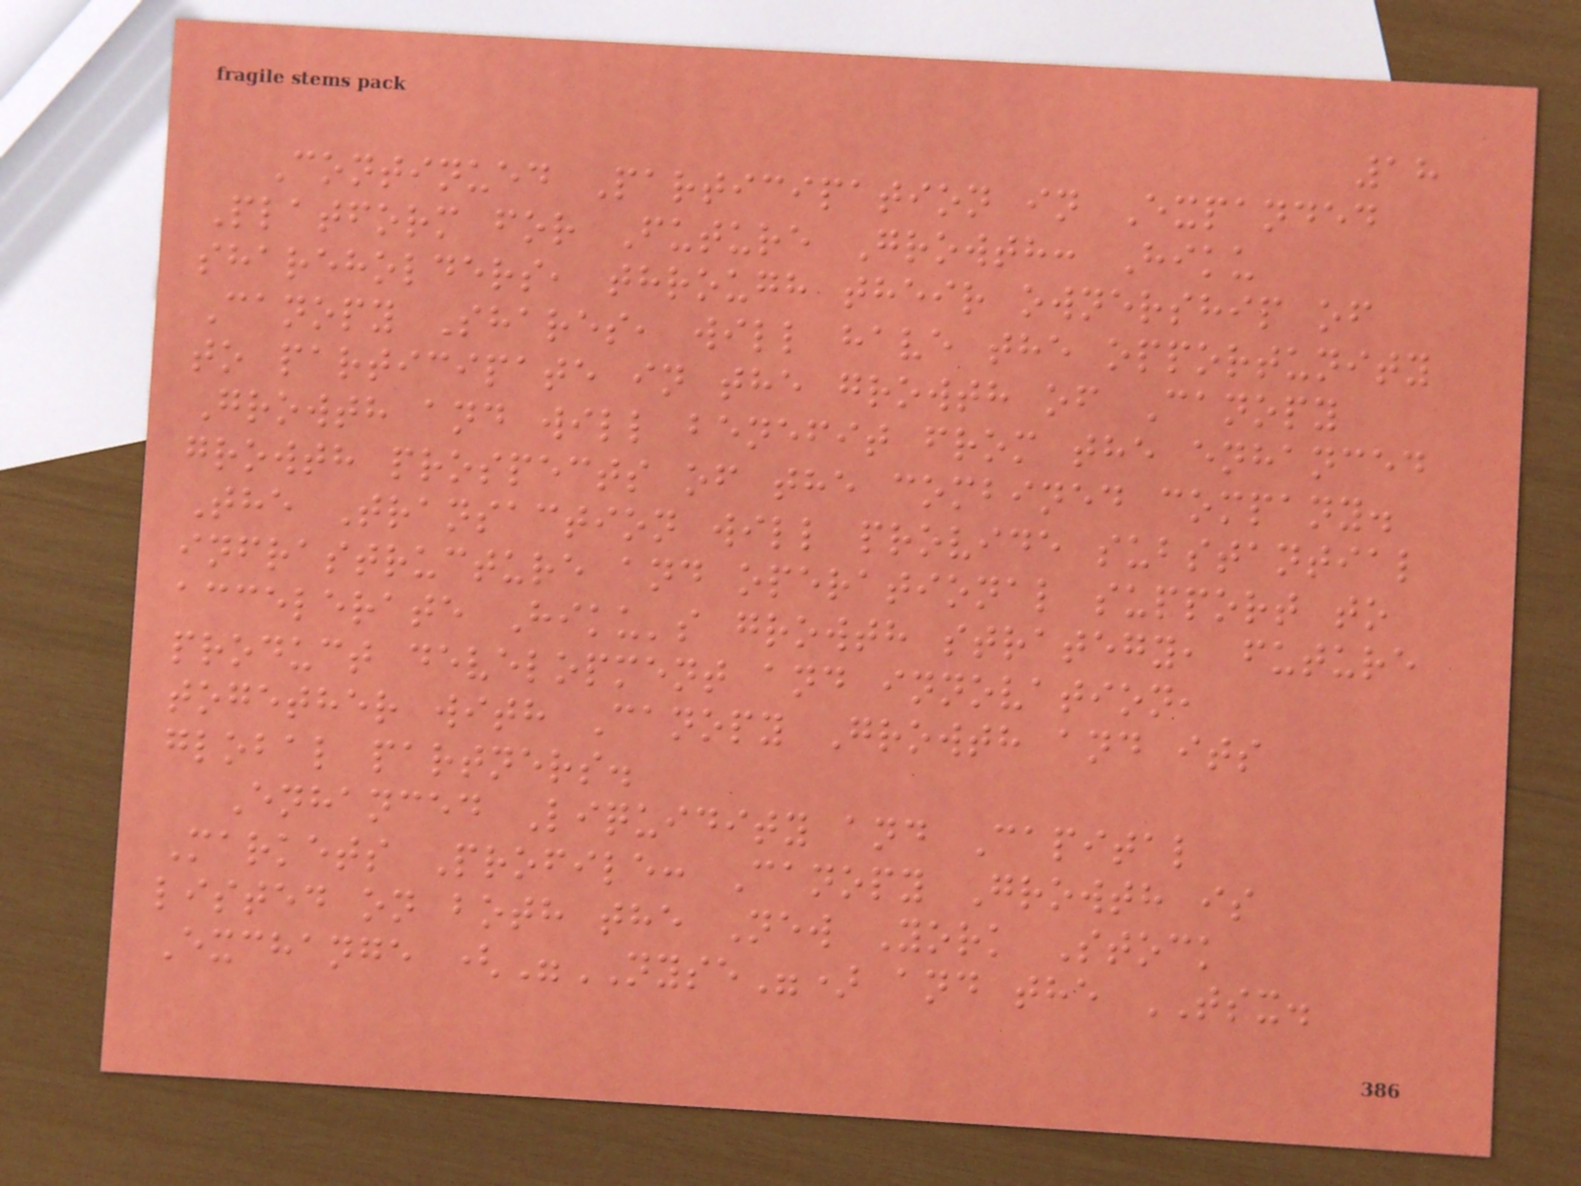18
Continued Participation in Expanded
Platform for Future Growth: Hiku
shareholders, through their ownership of
Canopy Shares, will have the opportunity
to participate in the growth of Canopy
Growth and will benefit from the enhanced
growth prospects of the combined company.
The Transaction will provide substantial
infrastructure and operational support to
accelerate Hiku's growth strategy, future
product development and innovation,
together with Canopy Growth and its
global partners.
Enhanced Liquidity and Capital
Markets Profile: Canopy Growth is
listed on both the New York Stock
Exchange ("NYSE") and the TSX.
